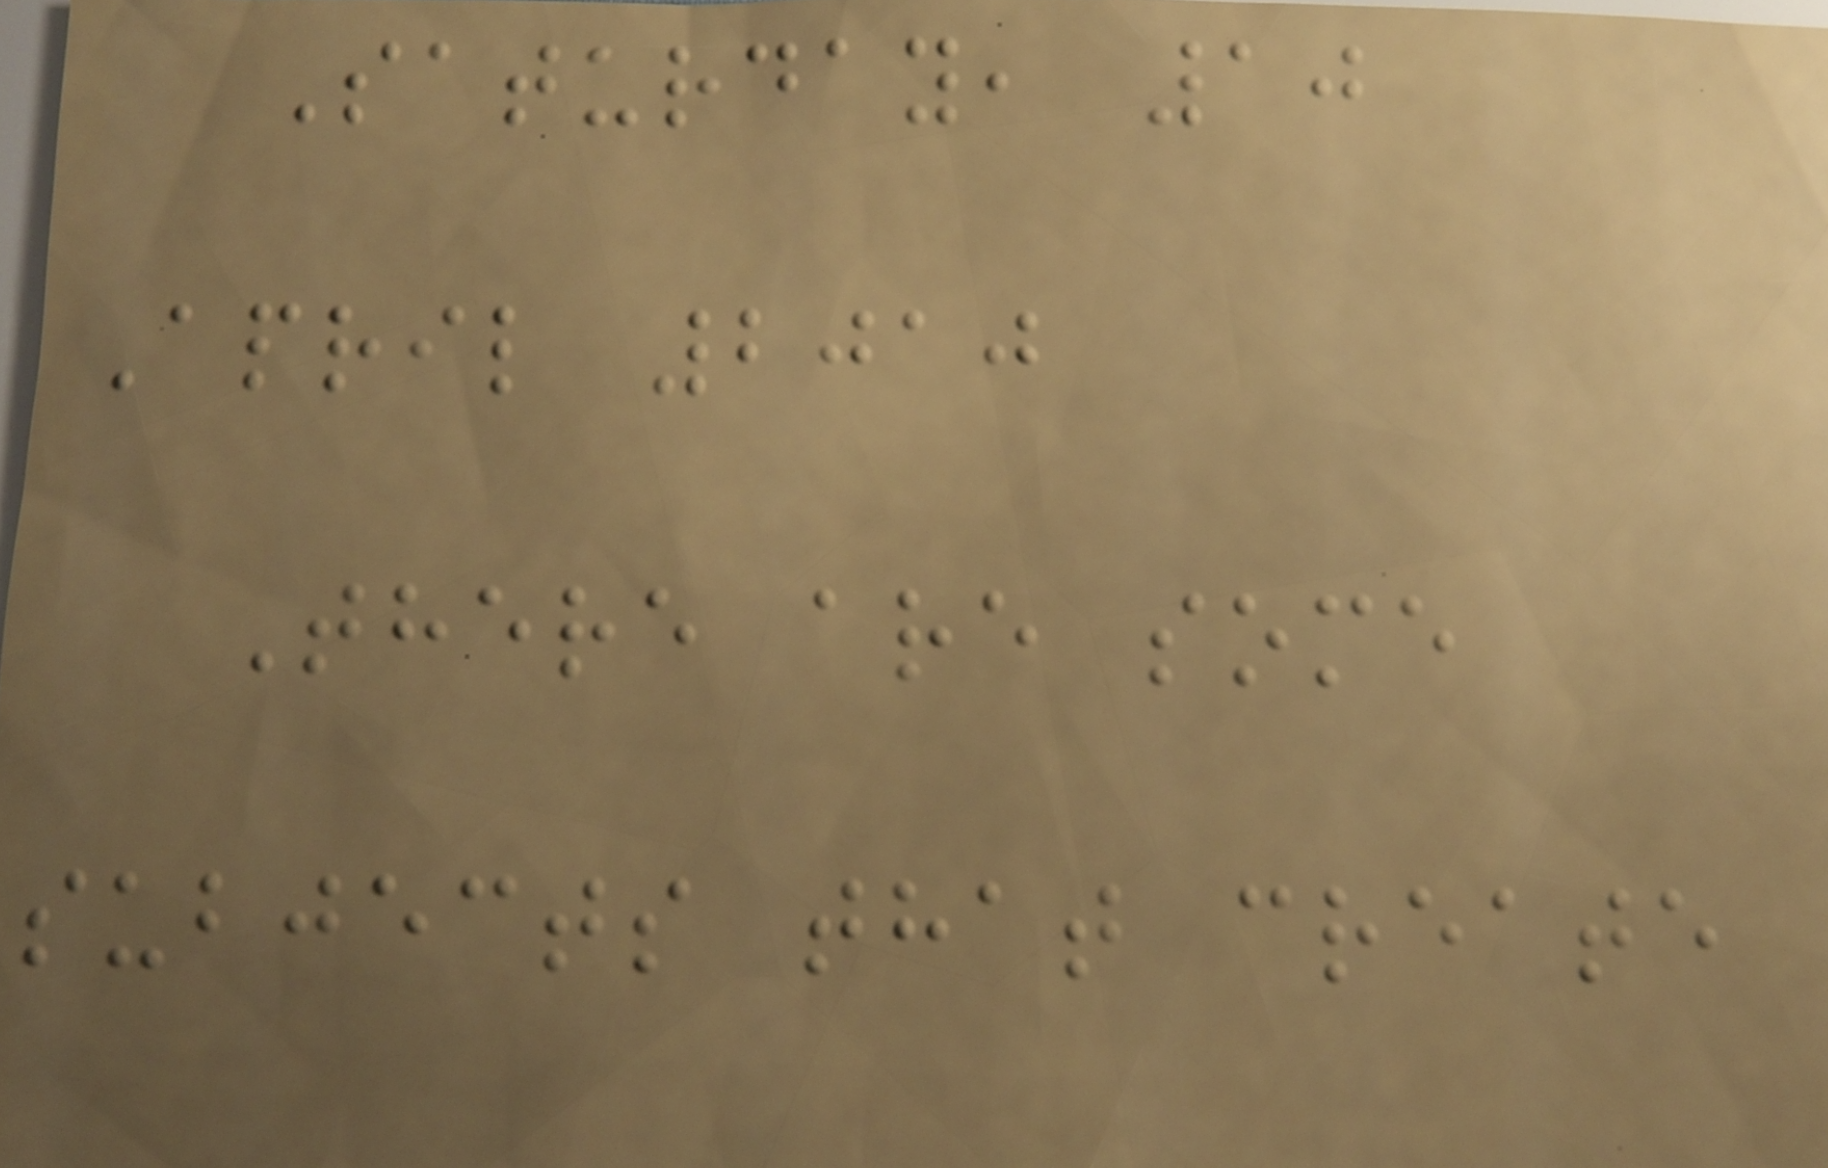Saturday, 10
April 2010
There are some
subjects that create
